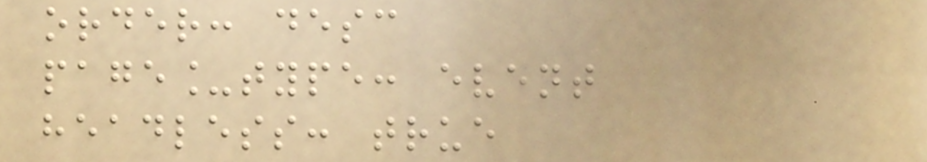order: desc
page_type: event
headless: true
